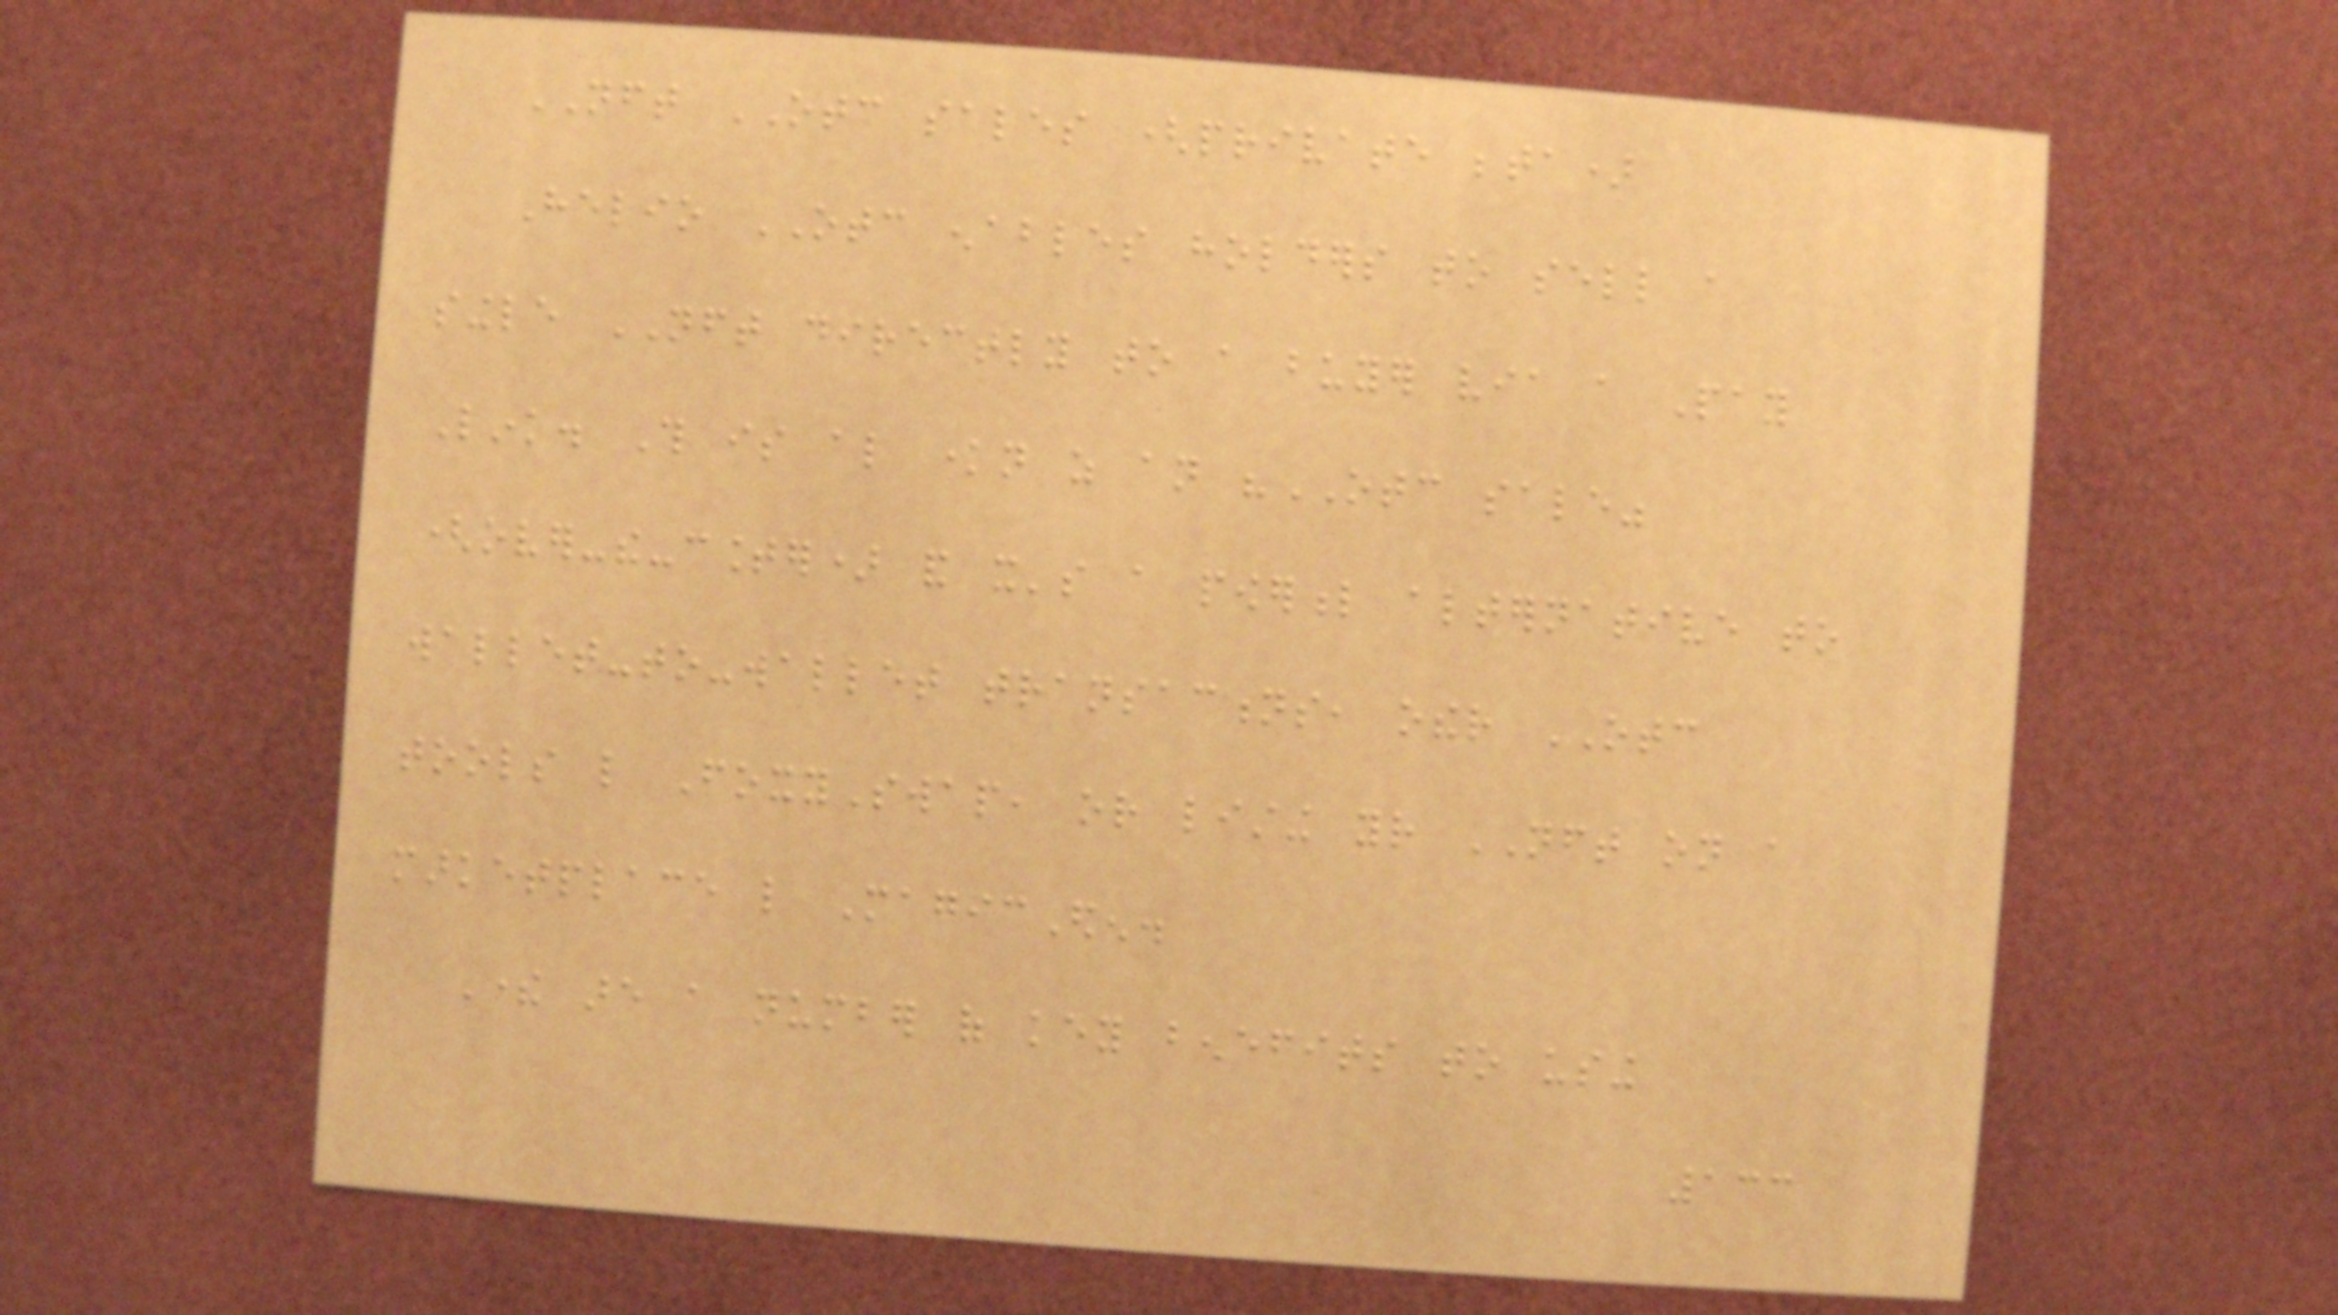NFT OTC sales (private beta)
Helio OTC enables holders to sell a
single NFT directly to a buyer via a Pay
Link. This is also known as an "OTC sale"
(over-the-counter) and it's a powerful alternative to
wallet-to-wallet transactions, other OTC
tools like FoxySwap, or listing your NFT on a
marketplace like MagicEden.
There are a number of key benefits to using
133
